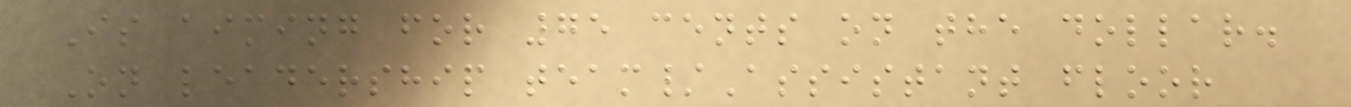Is aiming for 75 cents on the dollar.
On leadership team/Assistant floor
